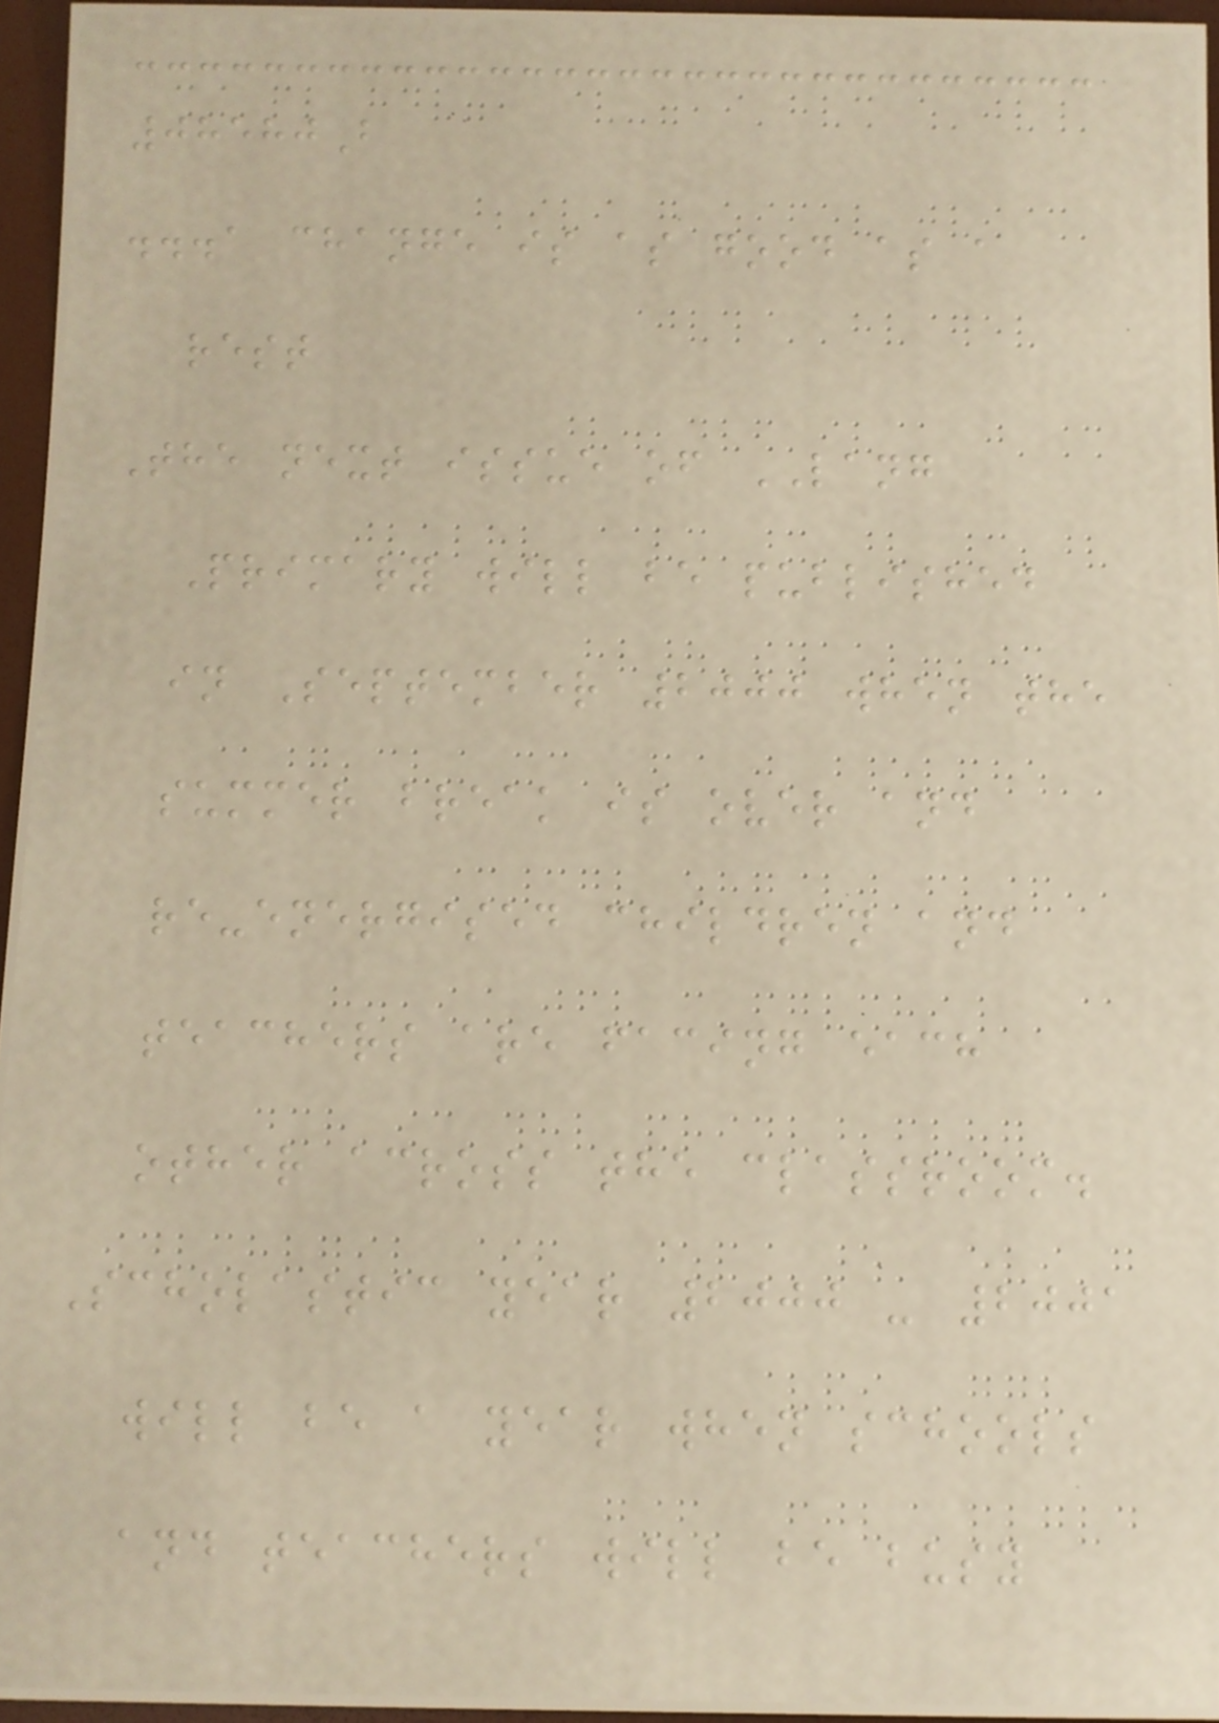08580B
...a change is as good as a
rest
The next issue of LANG
Primary will be published
in September 2000 when the
summer break is over and
re-energised children and
teachers are facing each
other across the classroom.
Scholastic year 2000 - 2001
will be a year when schools
and teachers will be busy
